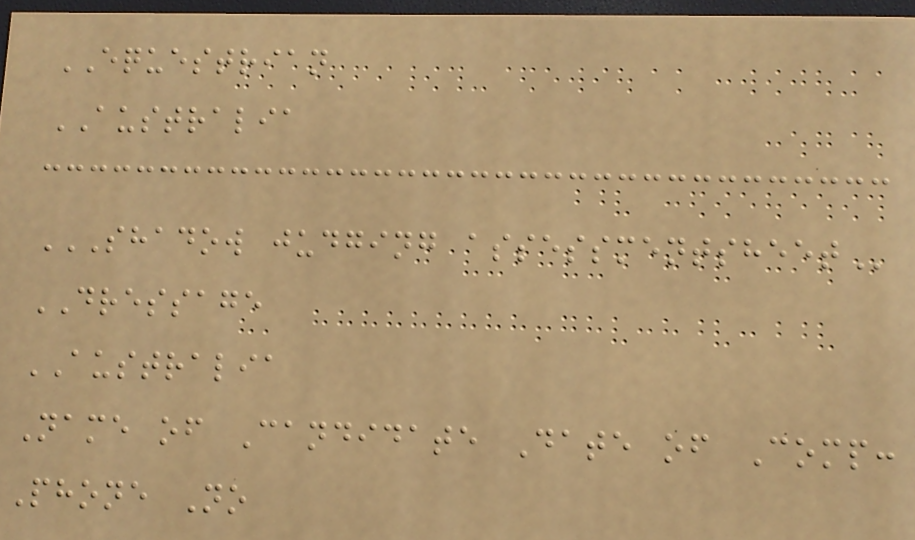EQUESTRIAN
AUSTRALIA
SHADOW JUDGING ASSESSMENTSHEET
DRESSAGE
AUSTRALIA
Name of Candidate Date of Comp:
Phone No
